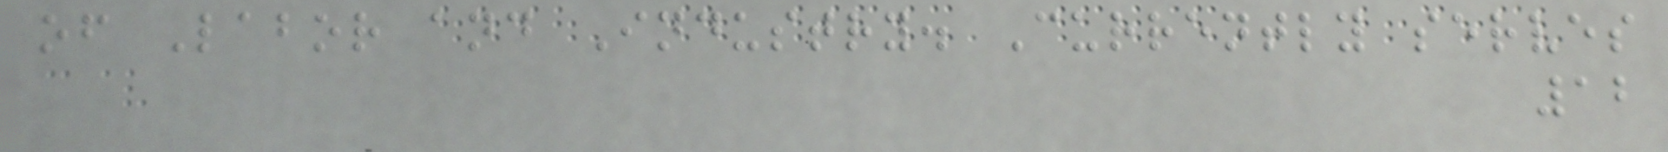of Labor and Industry. Currently serves
12
